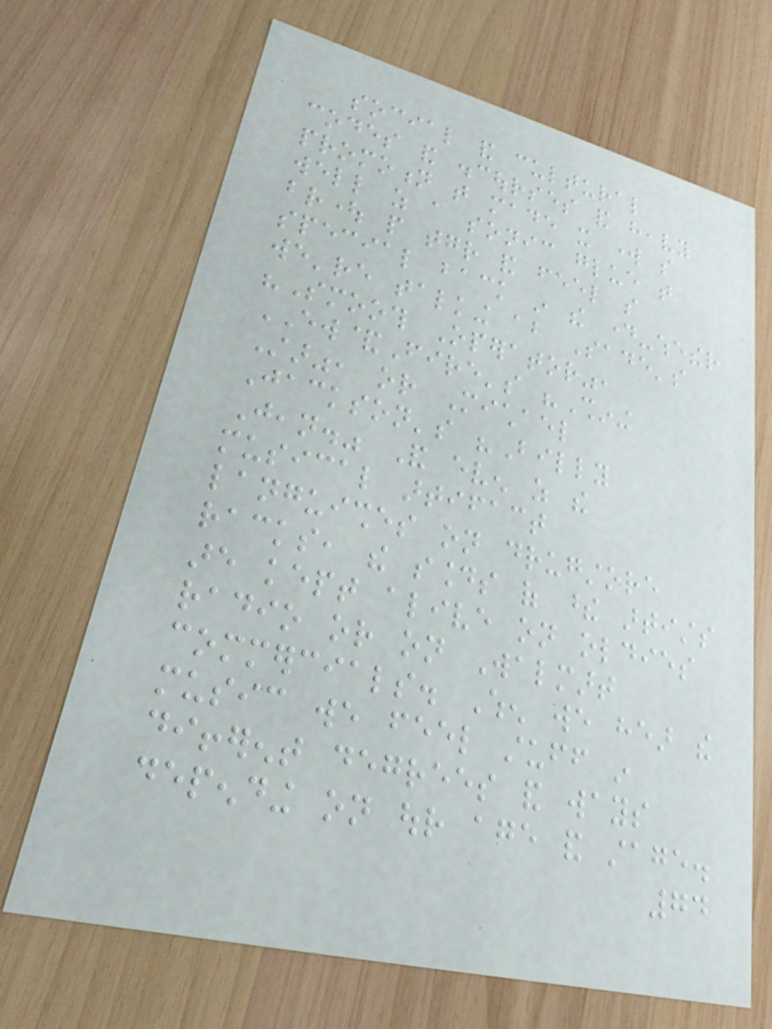social and cultural
codes and discourses and heavy
promotion that made it work so
well as a sonic glue that
brought people together and feel so
special back in the day-whether
we're talking about Sade's
"Smooth Operator",
EW&Fire's "Shining
Star", or Michael
Jackson's "Billy
Jean." And even as the
musical artifact
languishes on drugstore
racks, the sounds of these artists
are kept alive on oldies
radio or on Walmart
commercials. When we hear the
music we feel stuff in
different degrees and ways
depending on our age and stage.
74
